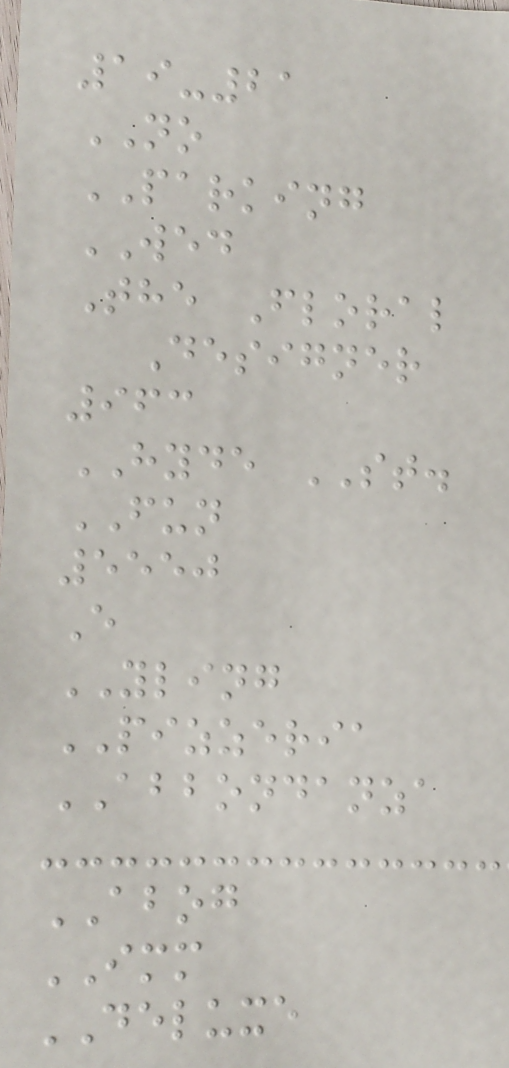19-21
NO
PARKING
WED
The Floral
Designer
963
HYDE ST.
FUN
5550
E
YLING
PIZZERIA
ABBONDANZA
ABOG
IMM
DELUXE
